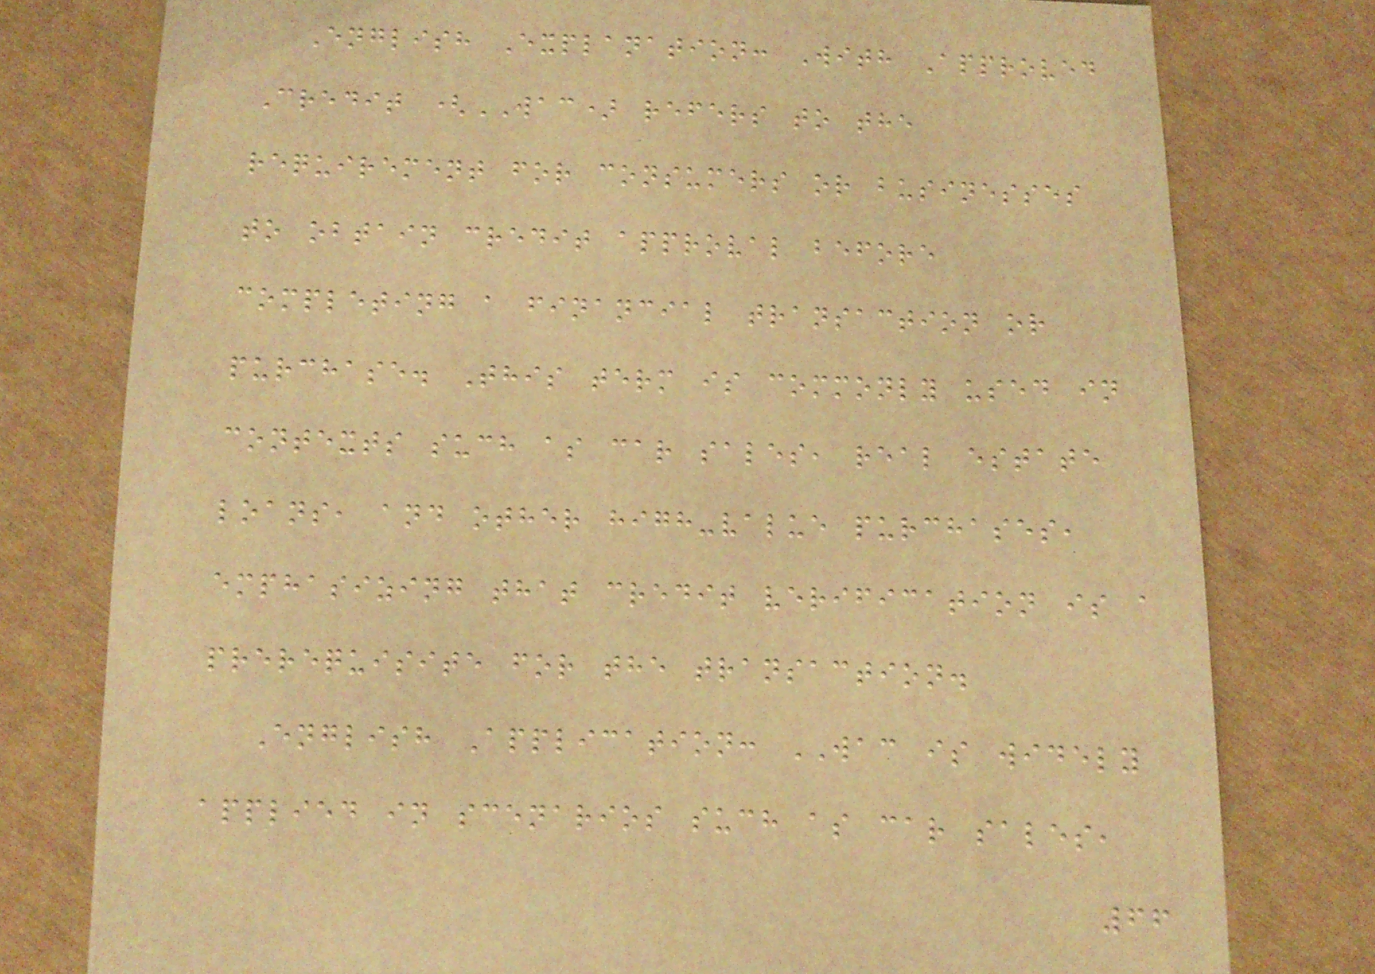English Explanation: With Approved
Credit (WAC) refers to the
requirement for consumers or businesses
to obtain credit approval before
completing a financial transaction or
purchase. This term is commonly used in
contexts such as car sales, real estate
loans, and other high-value purchases,
emphasizing that credit verification is a
prerequisite for the transaction.
English Application: WAC is widely
applied in scenarios such as car sales,
66
